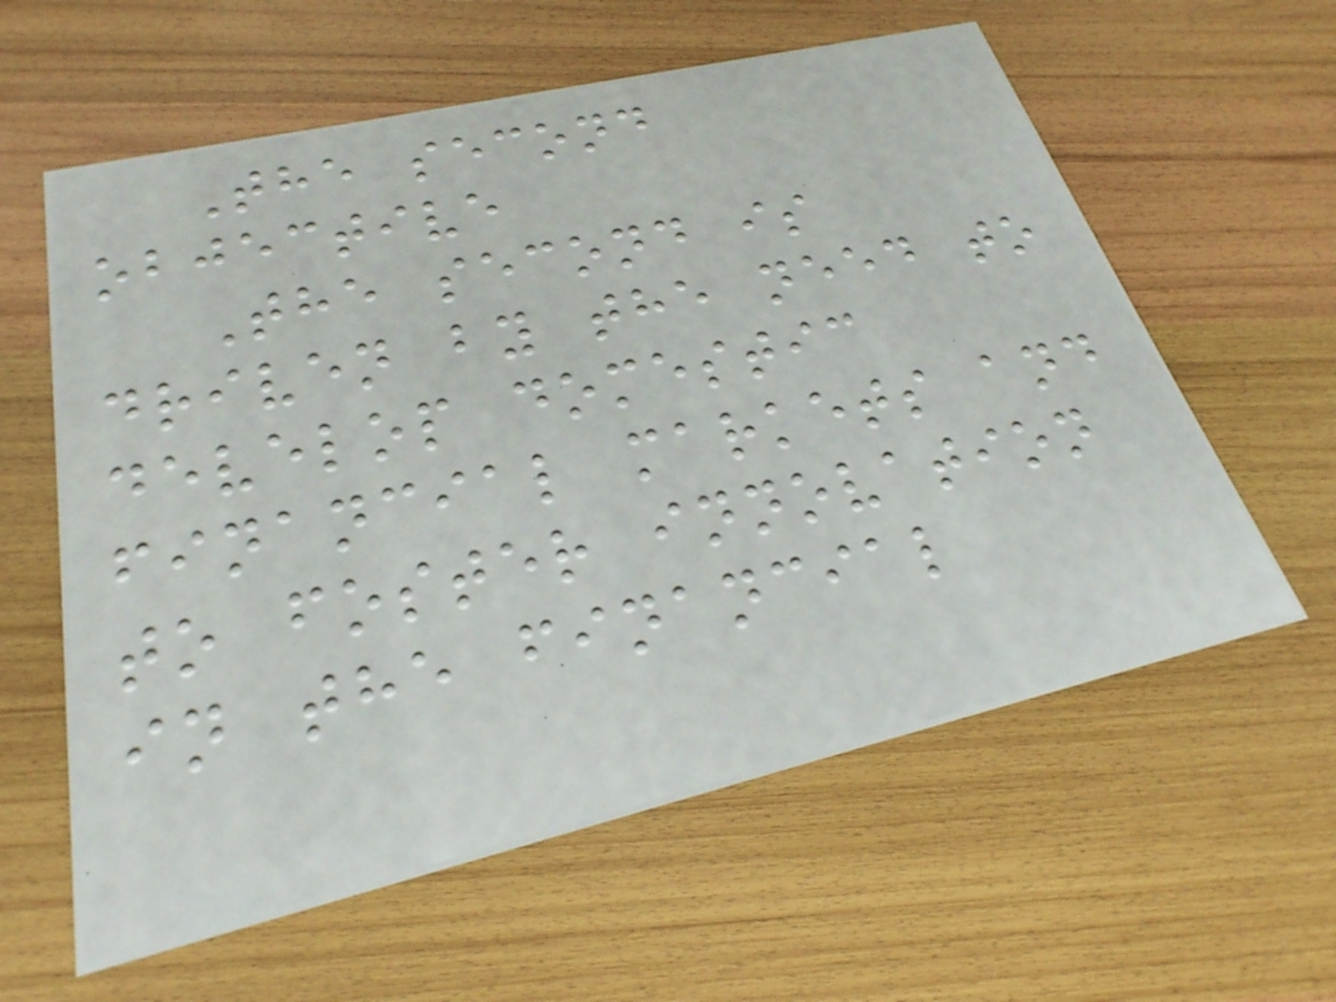The second
objective
The second is
driven by the need to
develop domestic
financial markets and
to foster innovation
in the financial
